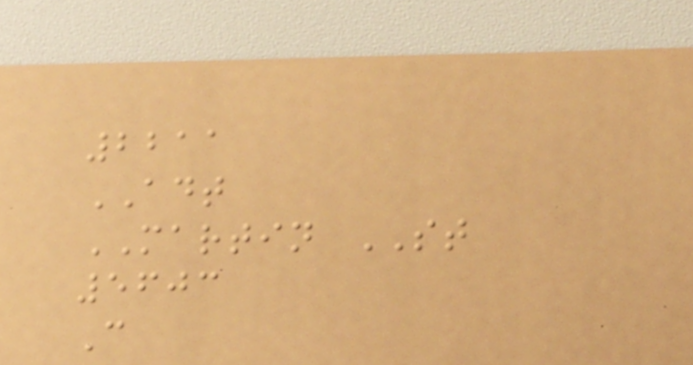2211
ADT
MARTIN ST
5603
C
